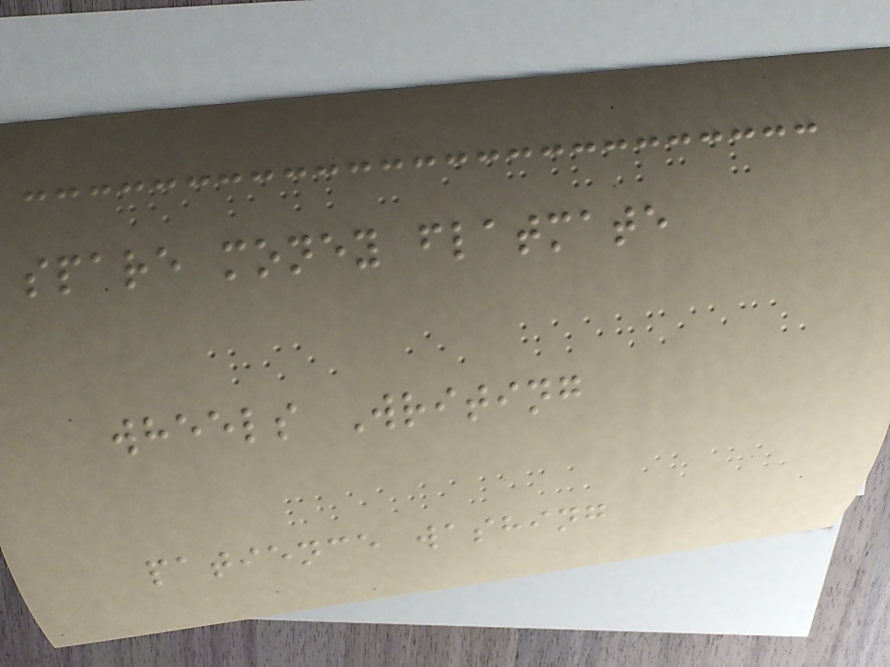spare money flatmate
wheels Writing
patience washing
